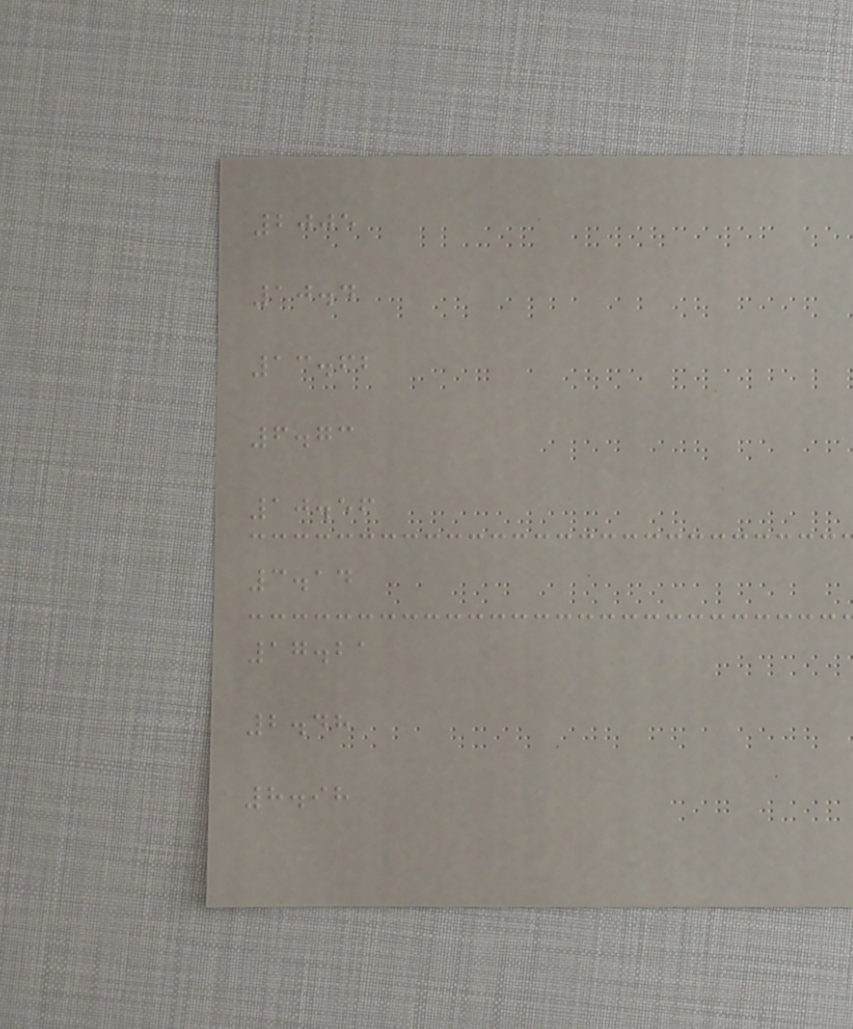2005
10.4
13.62
6.73
10.56
3.14
17.21
2.48
8.98
